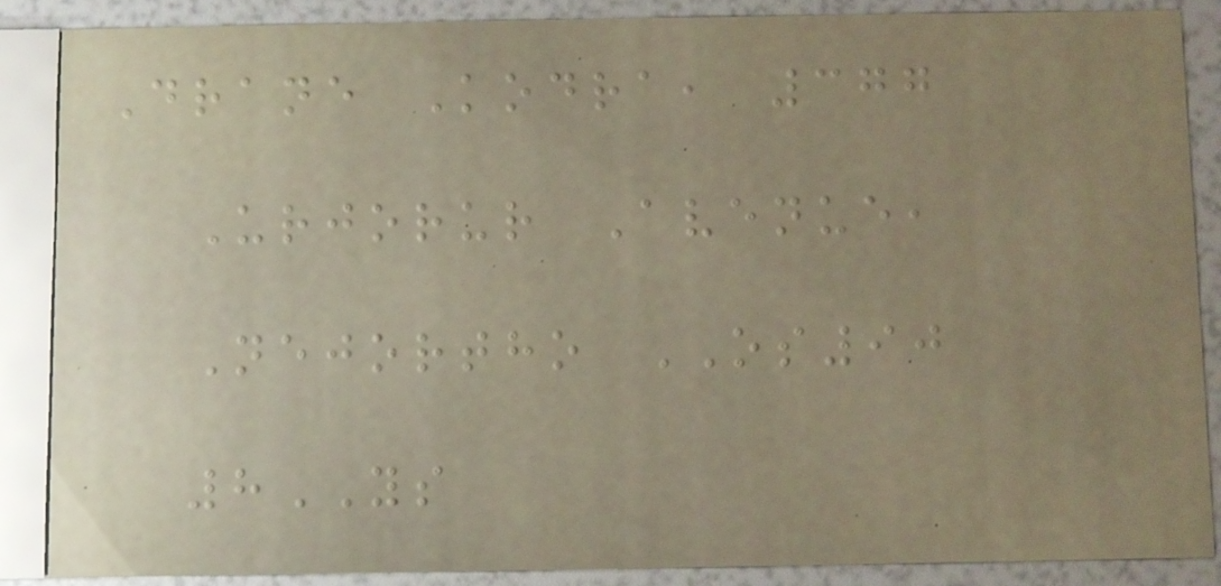Drane Kodra, 377
Urjorur Avenue,
Nejortho OS90
8YS
